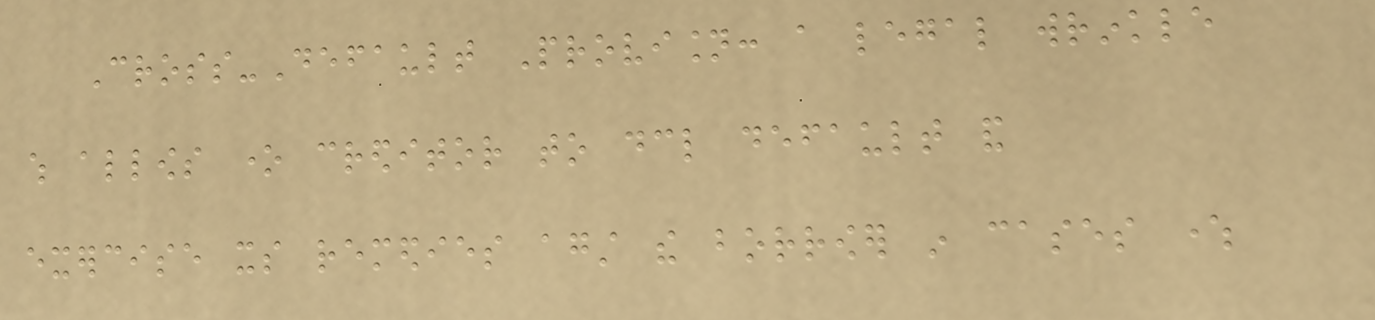Cross-Default Provision: a legal wrinkle
which allows one creditor to declare default and
exercise its remedies against the borrower in cases where
